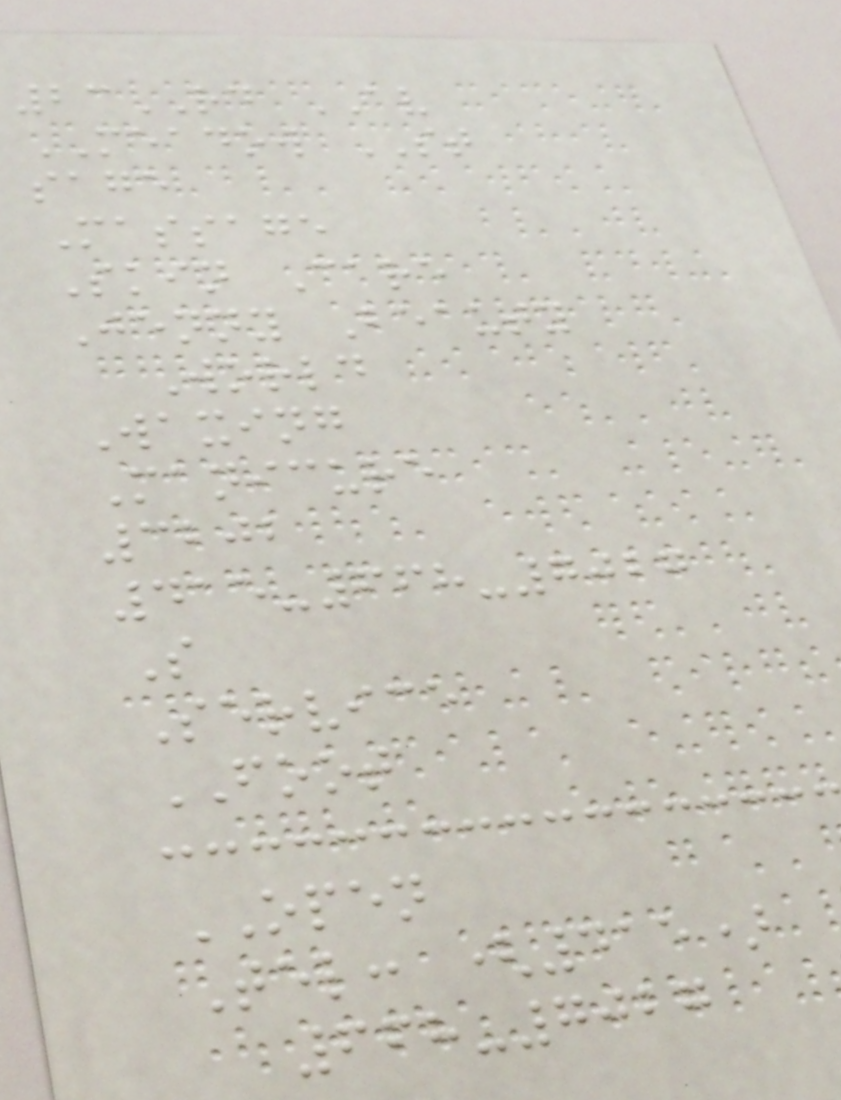23RD AV
MEADOW ST
sage
Massage
Skin Care
Jenny Beauty
World
Waxing
Manicure
3202
415-668-7027
S
Service
FOOT
OPEN
Tel: (415)
668-7027
